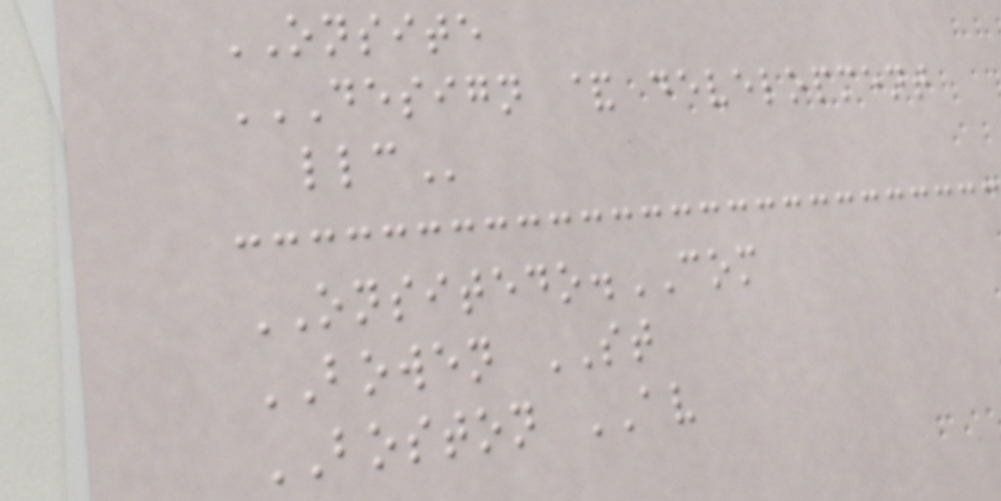ONSITE
DESIGN & DEVELOPMENT
LLC
ONSITEDO.COM
BOWEN ST
BOSTON AV
